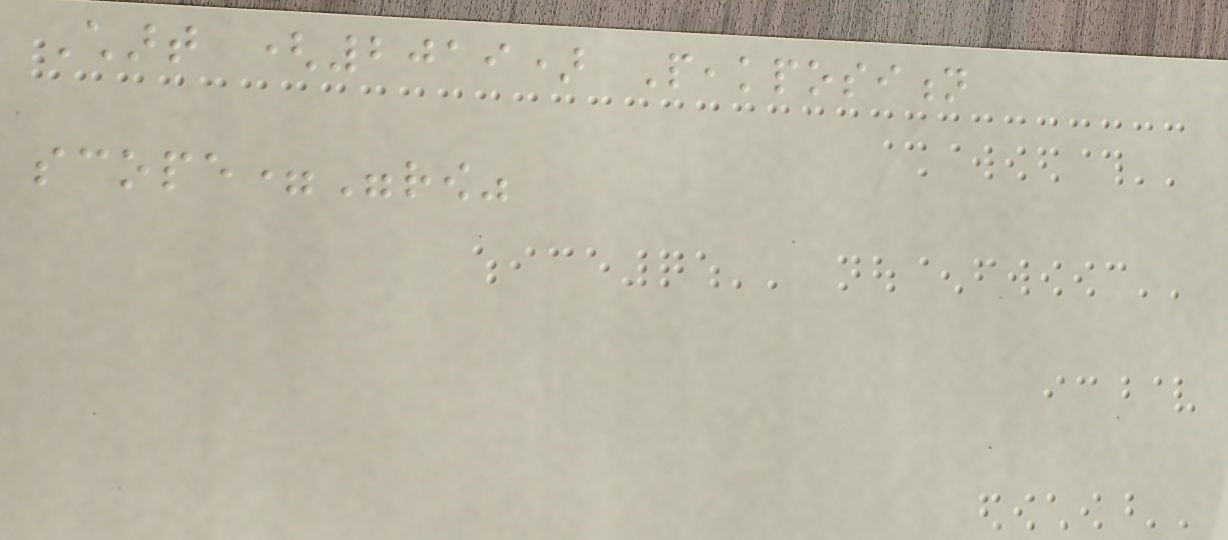Chart (2019) Peakposition
scope="row"
